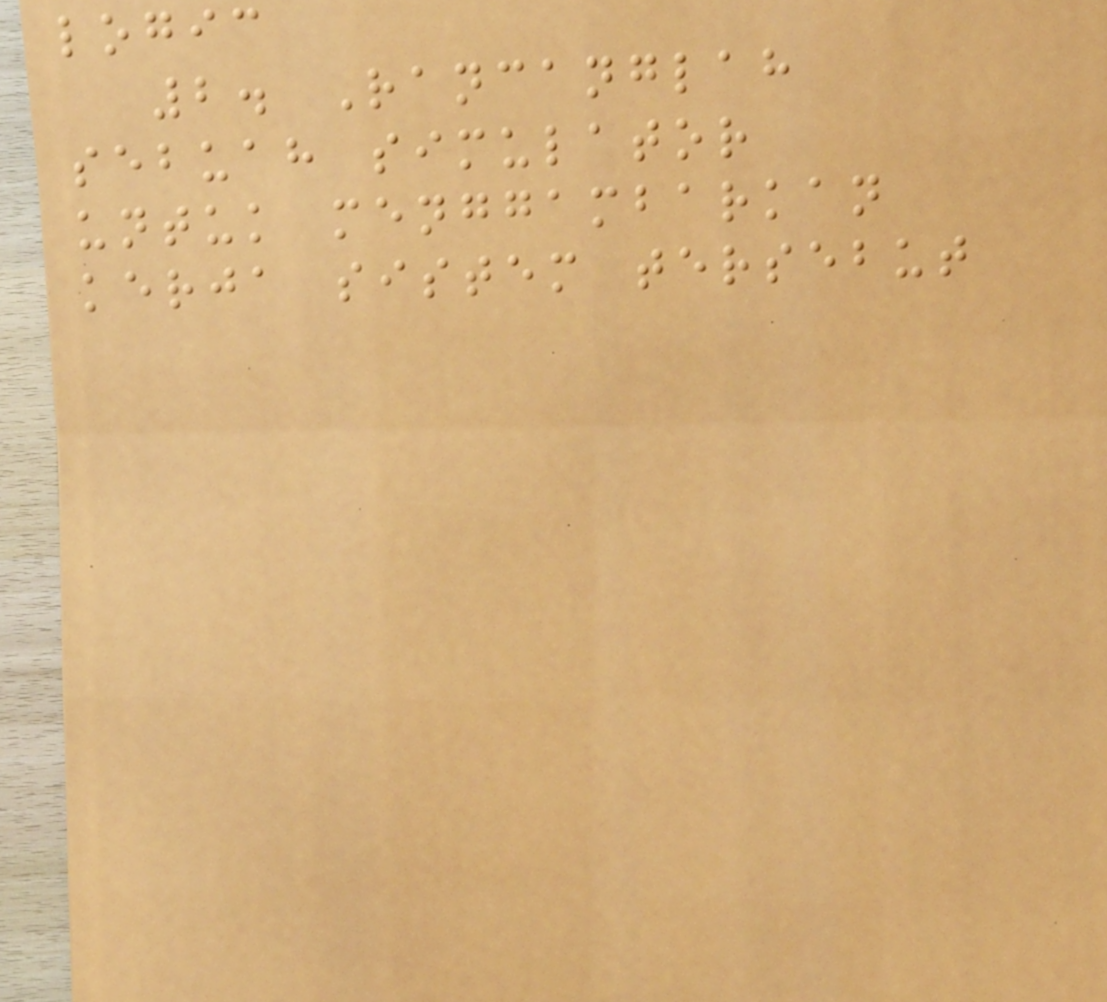logic
2. Rancanglah
sebuah simulator
untuk menggambarkan
kerja sistem tersebut
